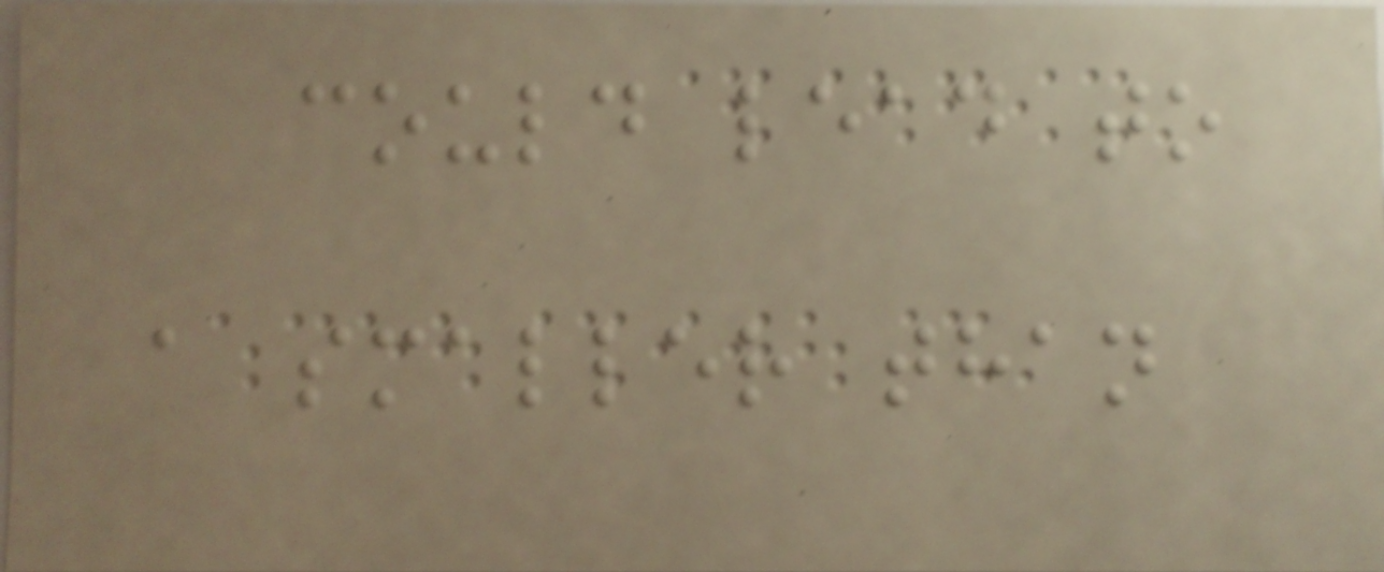could lead to
a smaller than
